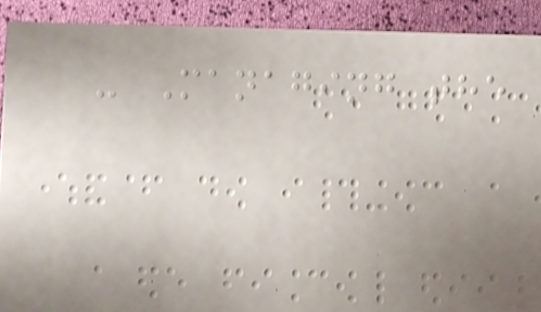- Managing the
